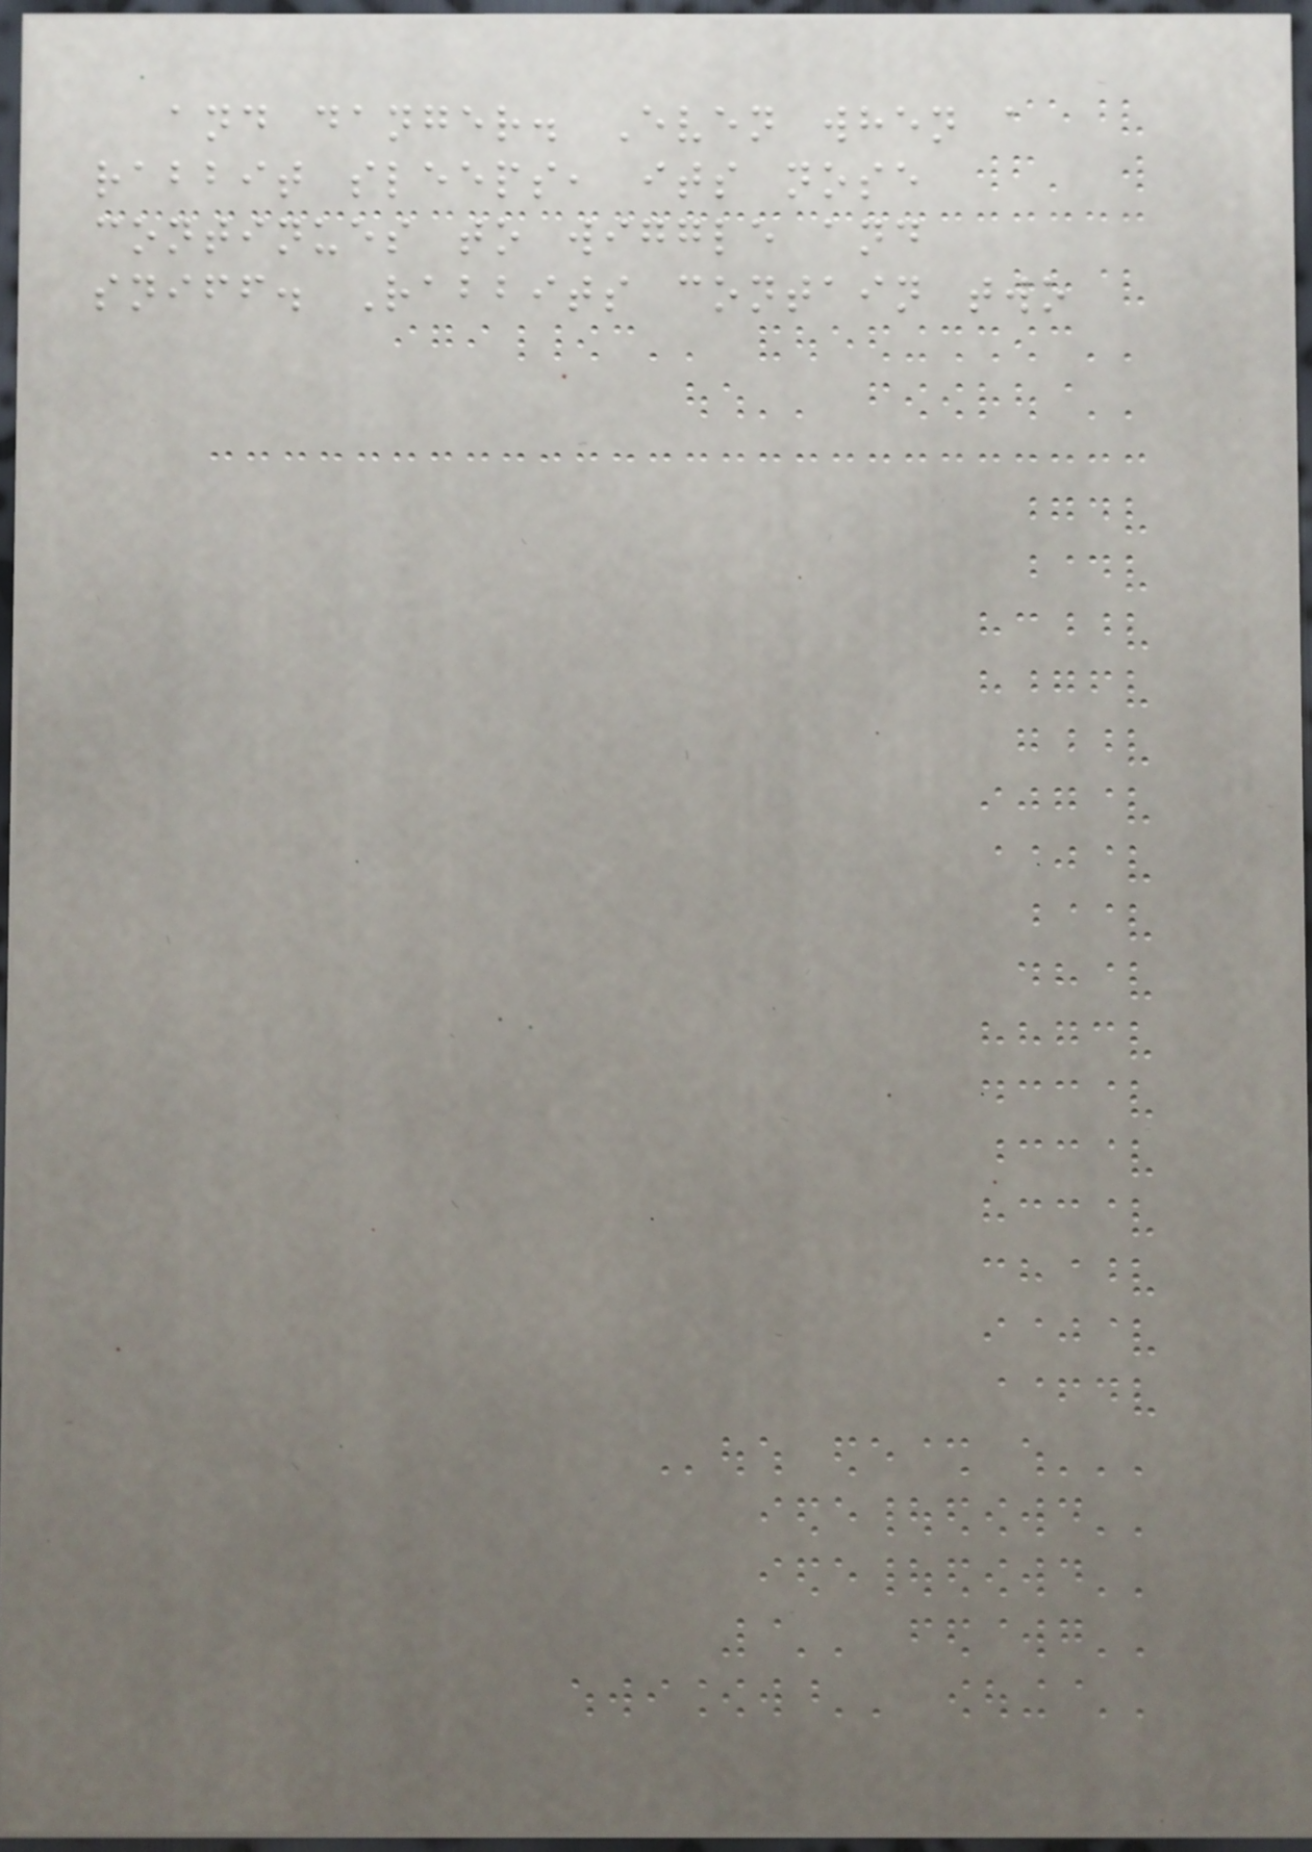and danger. Even when a
rabbit sleeps, its nose
continues to wiggle and
sniff. Rabbits contain two
